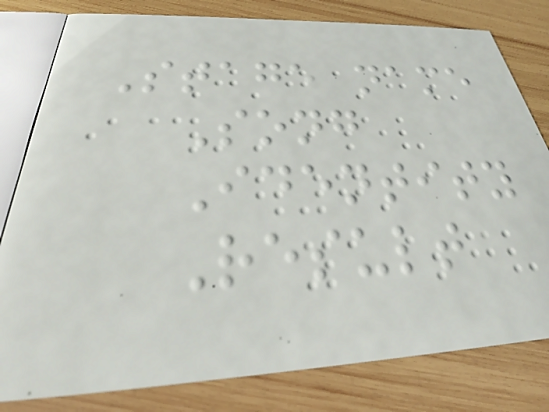Stage name
Song
Identity
Result
